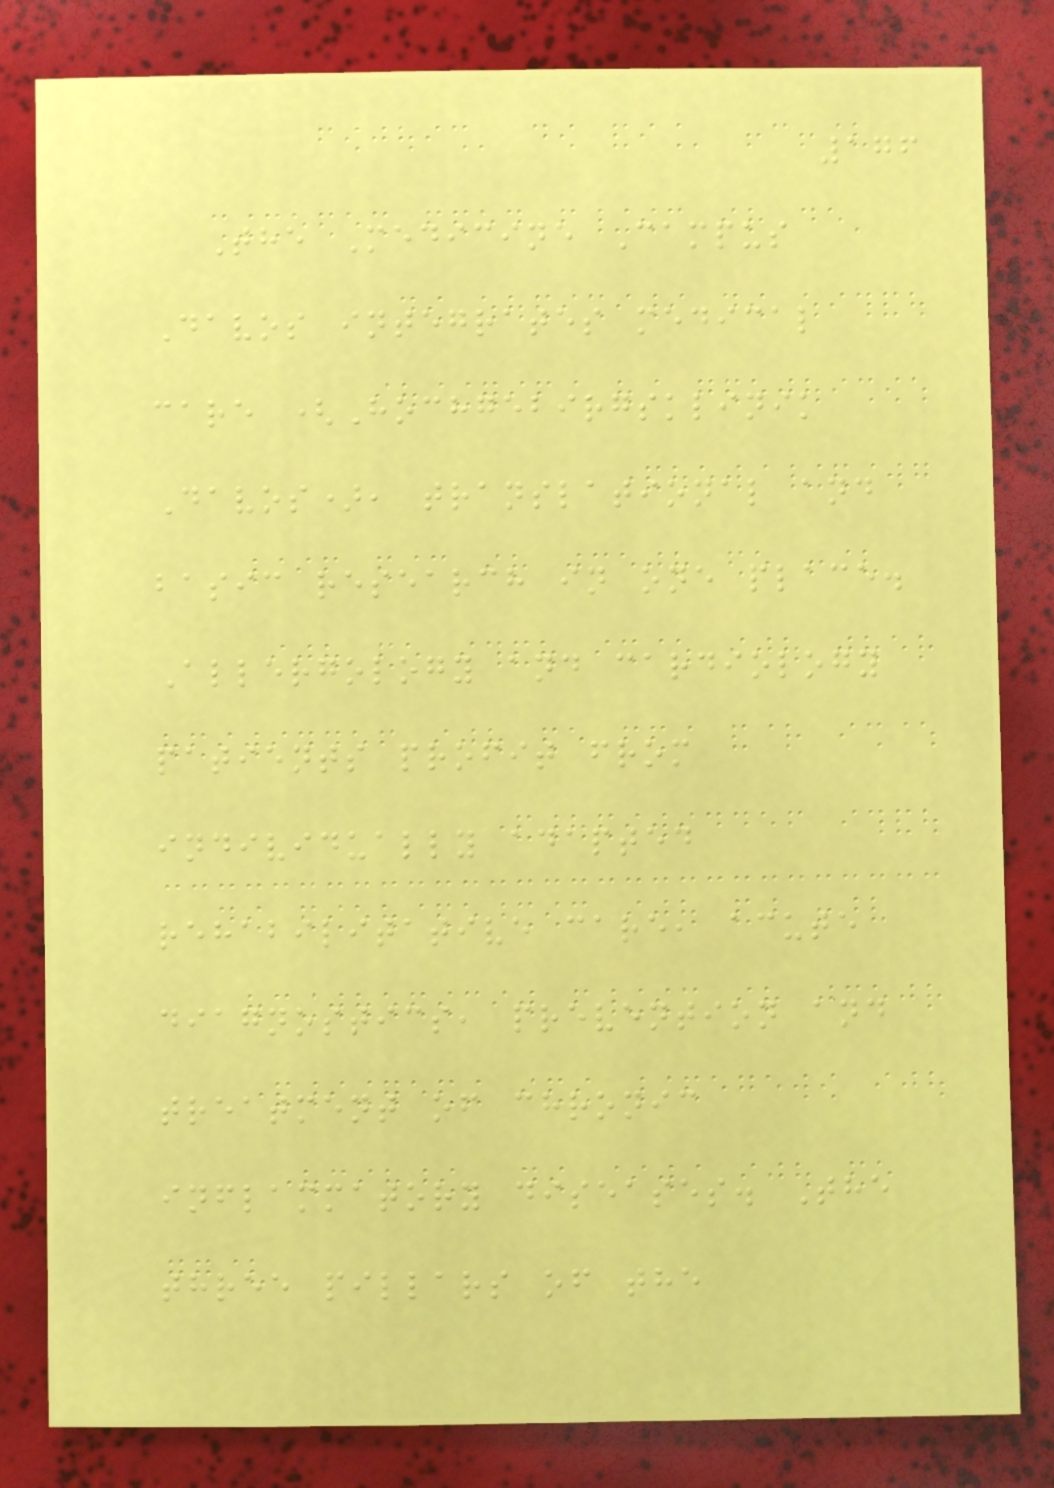176
The Medicine Campus
Davos integrates medical
care (Hochgebirgsklinik
Davos), translational and
basic research in one place.
Allergology and cardiology
patients profit from
individually adapted
rehabilitative care, acute
diagnostics, prevention and
treatment of chronic
inflammatory diseases. The
three pillars of the
